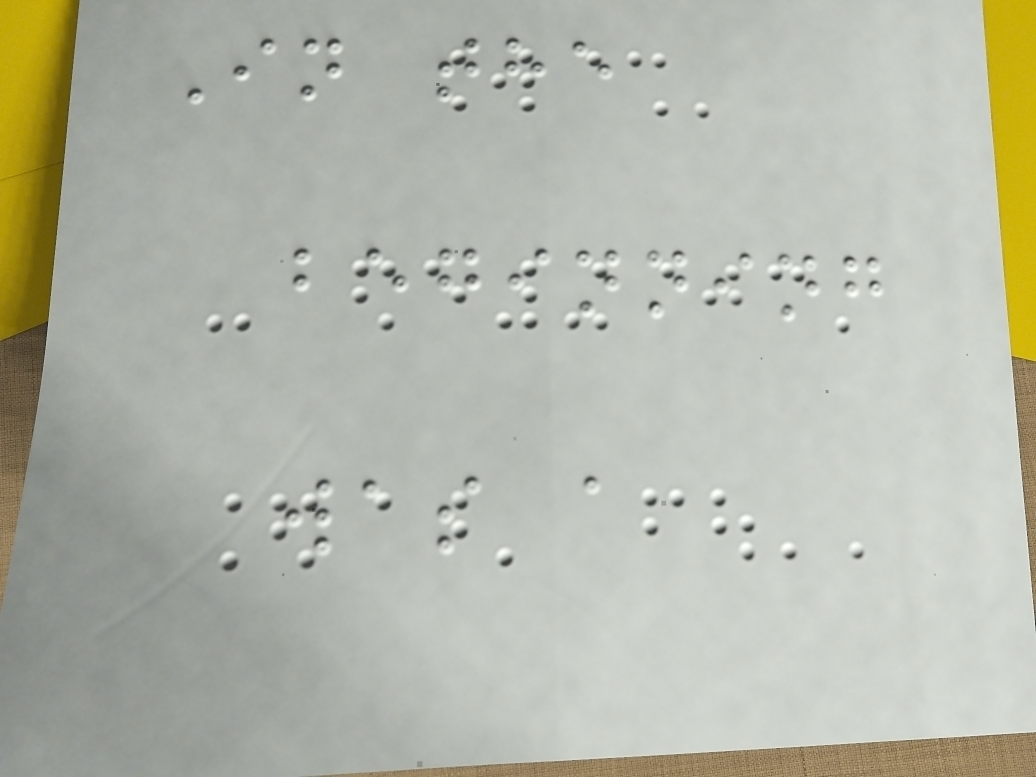In the
beginning
was a
